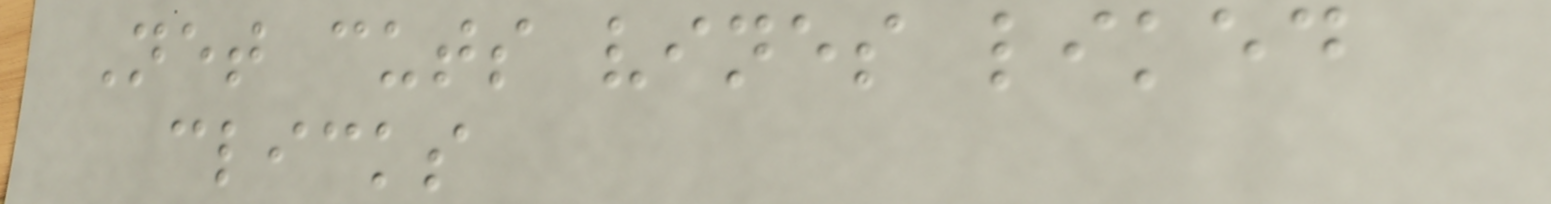Net cuts vines liked
clicks
